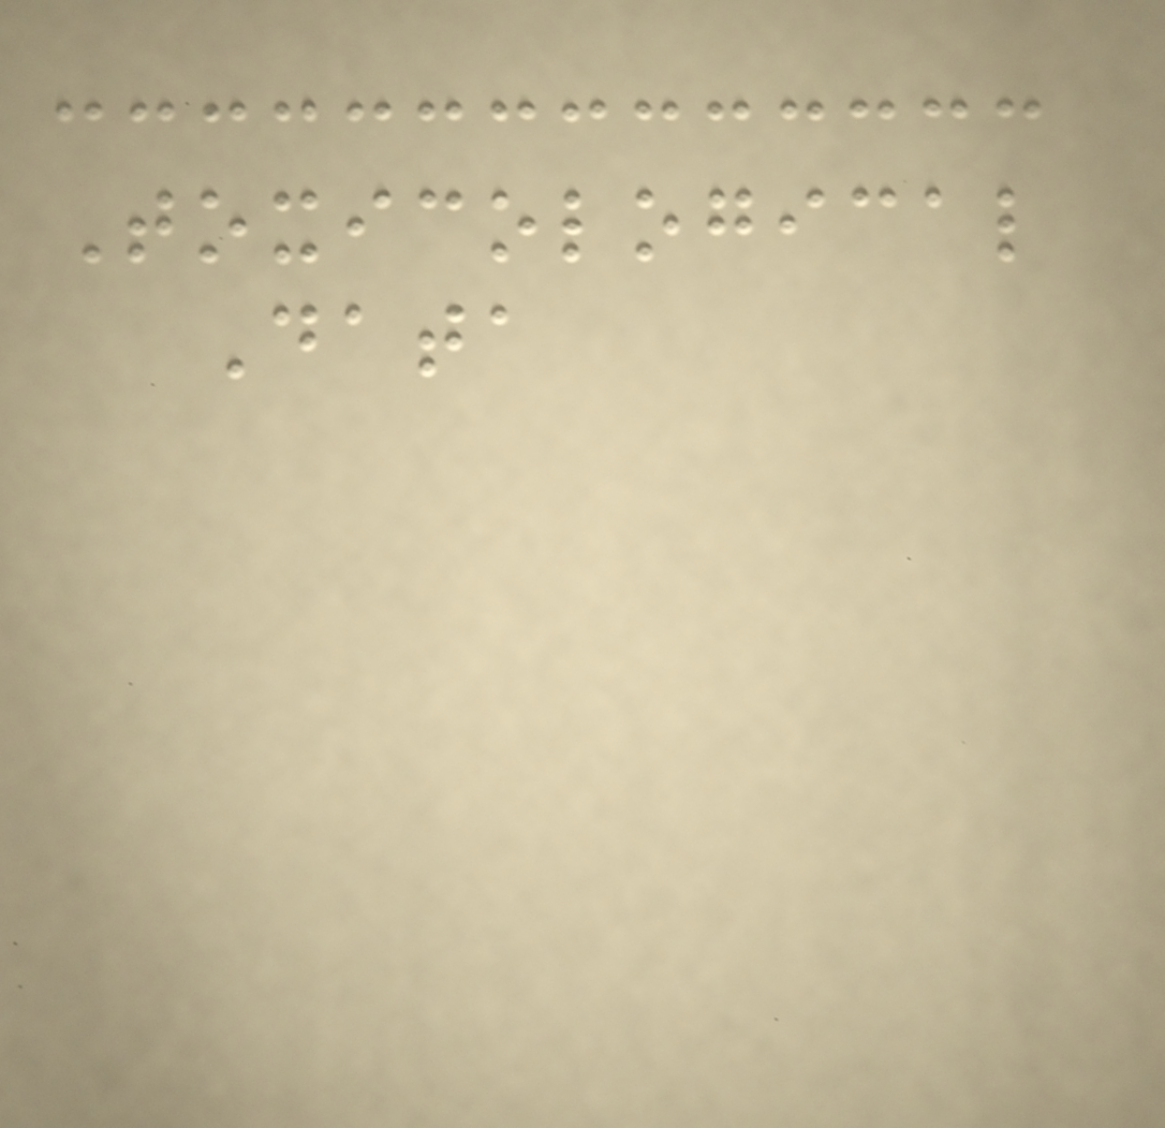Toxicological
Data
